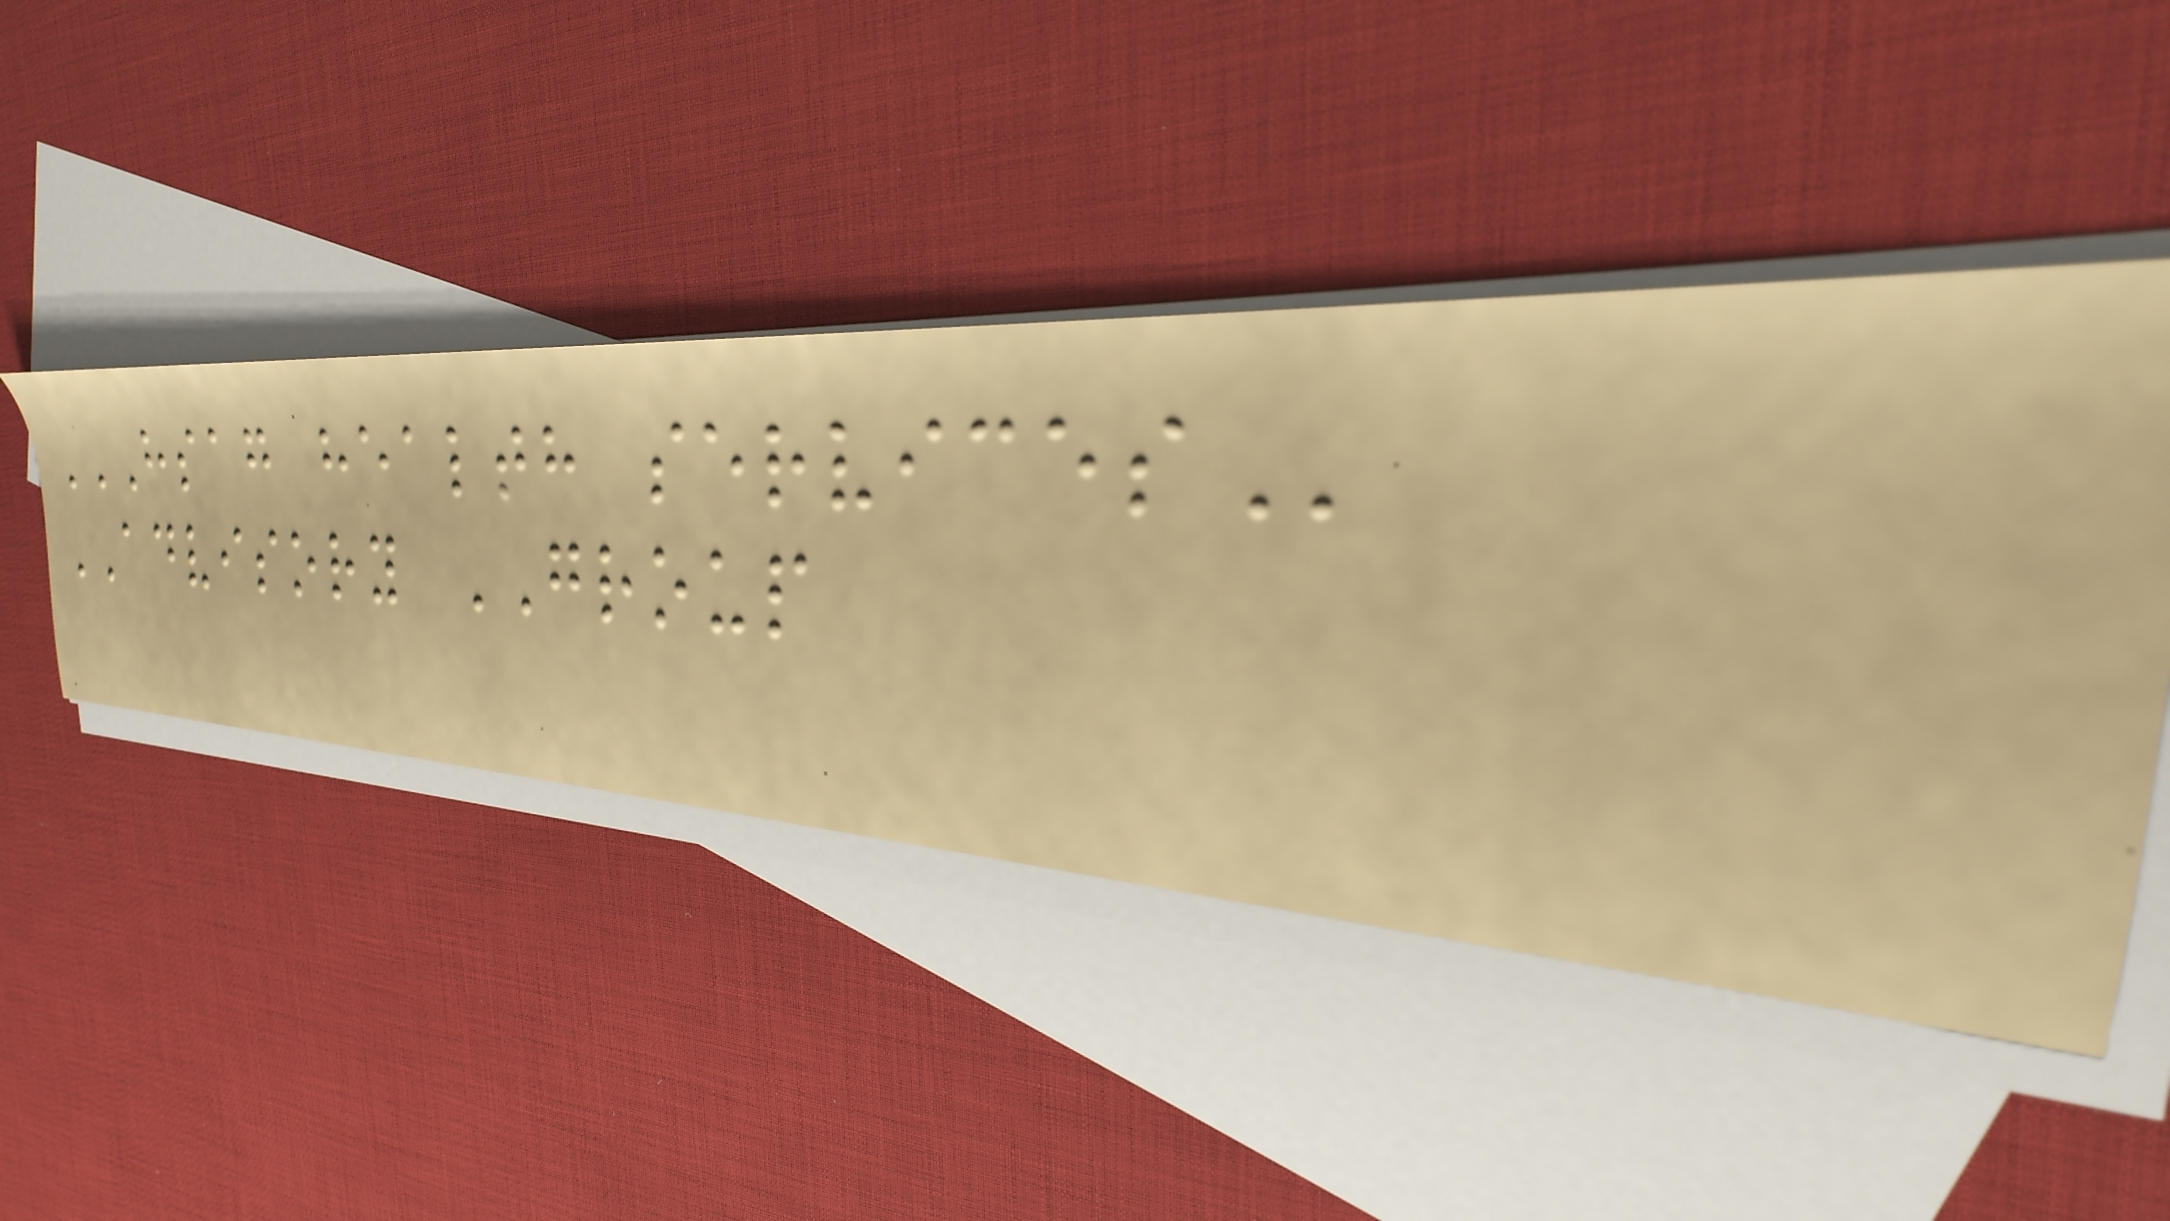HSAG HEALTH SERVICES
ADVISORY GROUP
